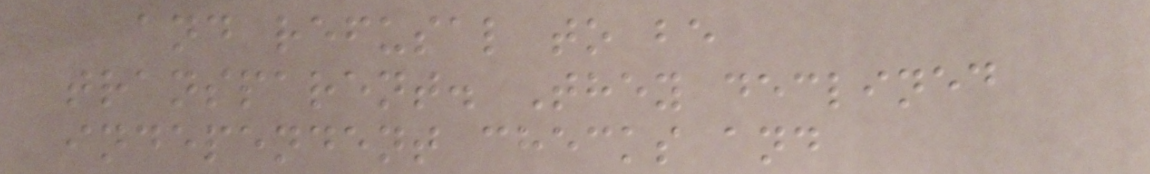and refusal to be
transparent. They declined
independent checks and
